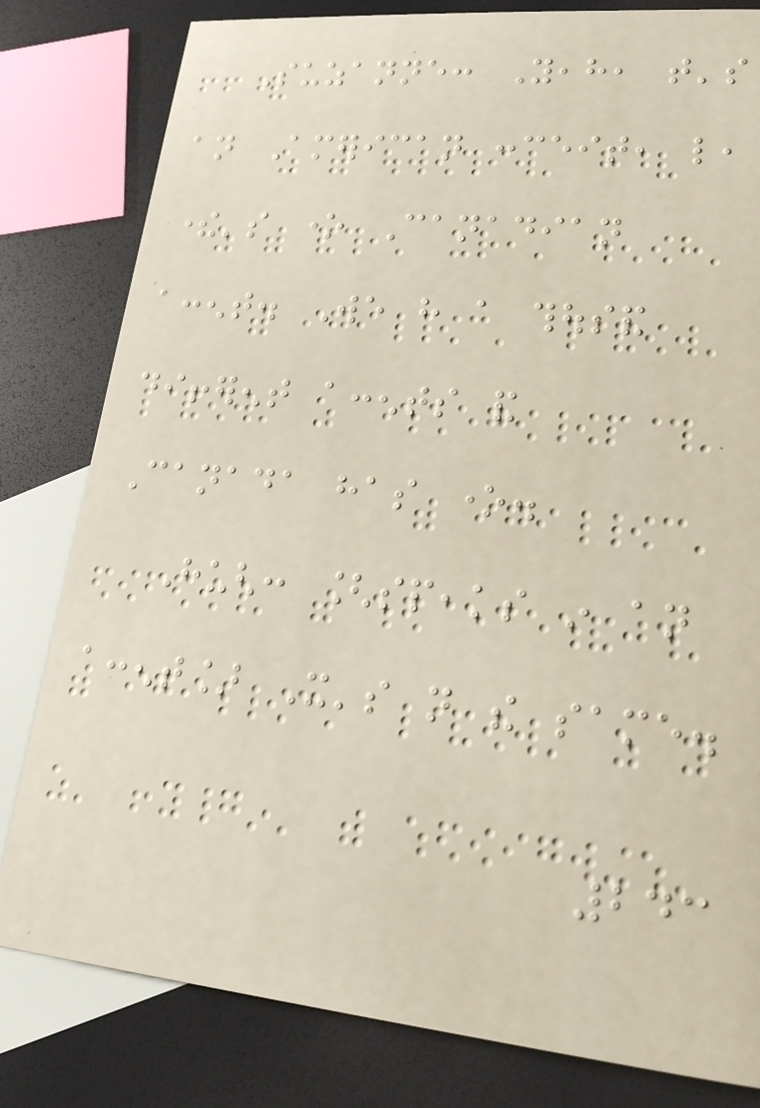Suzanne: Yeah, that's
an American conceit, like,
there's one Canadian
accent. We have a thousand
different accents and
Canada has one.
Hugh: [speaks in an
accent] It's not the same.
243
